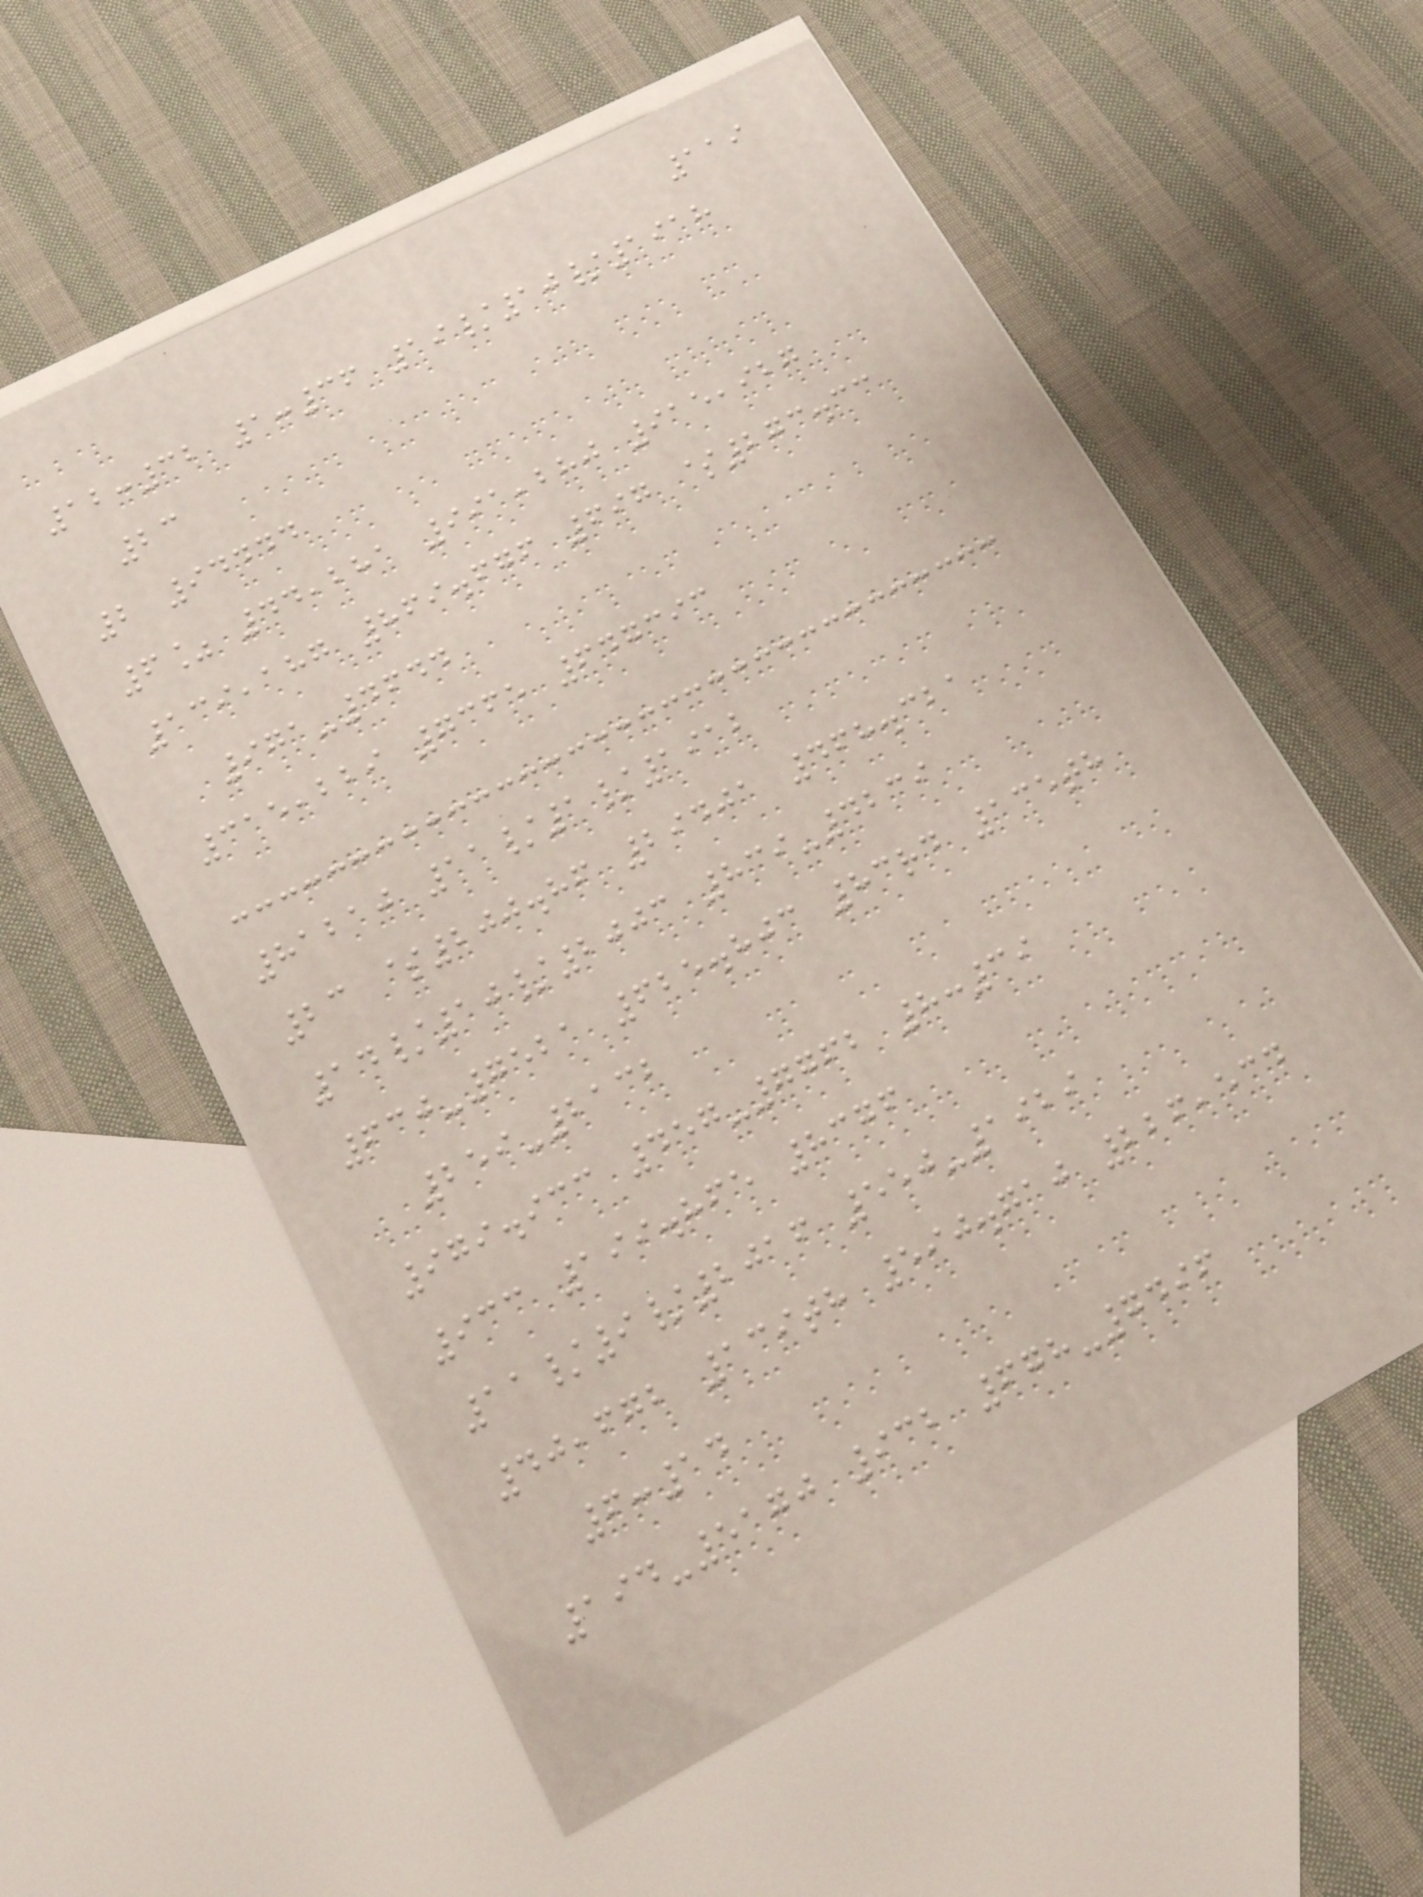119
12:32 1:36 19/10/1918
23
2 94444
6% 44,281 991,280 915,927
139,187 869.676 697 $273.33
971-4644
315,229 7365 647393
81210 11/1/1912
23 $200.86 29401 468.321
14/10/2003 839-4239
630-7521 625.803 83rd 135th
259-2132
979.933 457-7762 8:39
933 199.865 8376
11/9/2016 550-1929
40,672 139th 590.710 226,534
6:14
194-5170 932 678-7496
